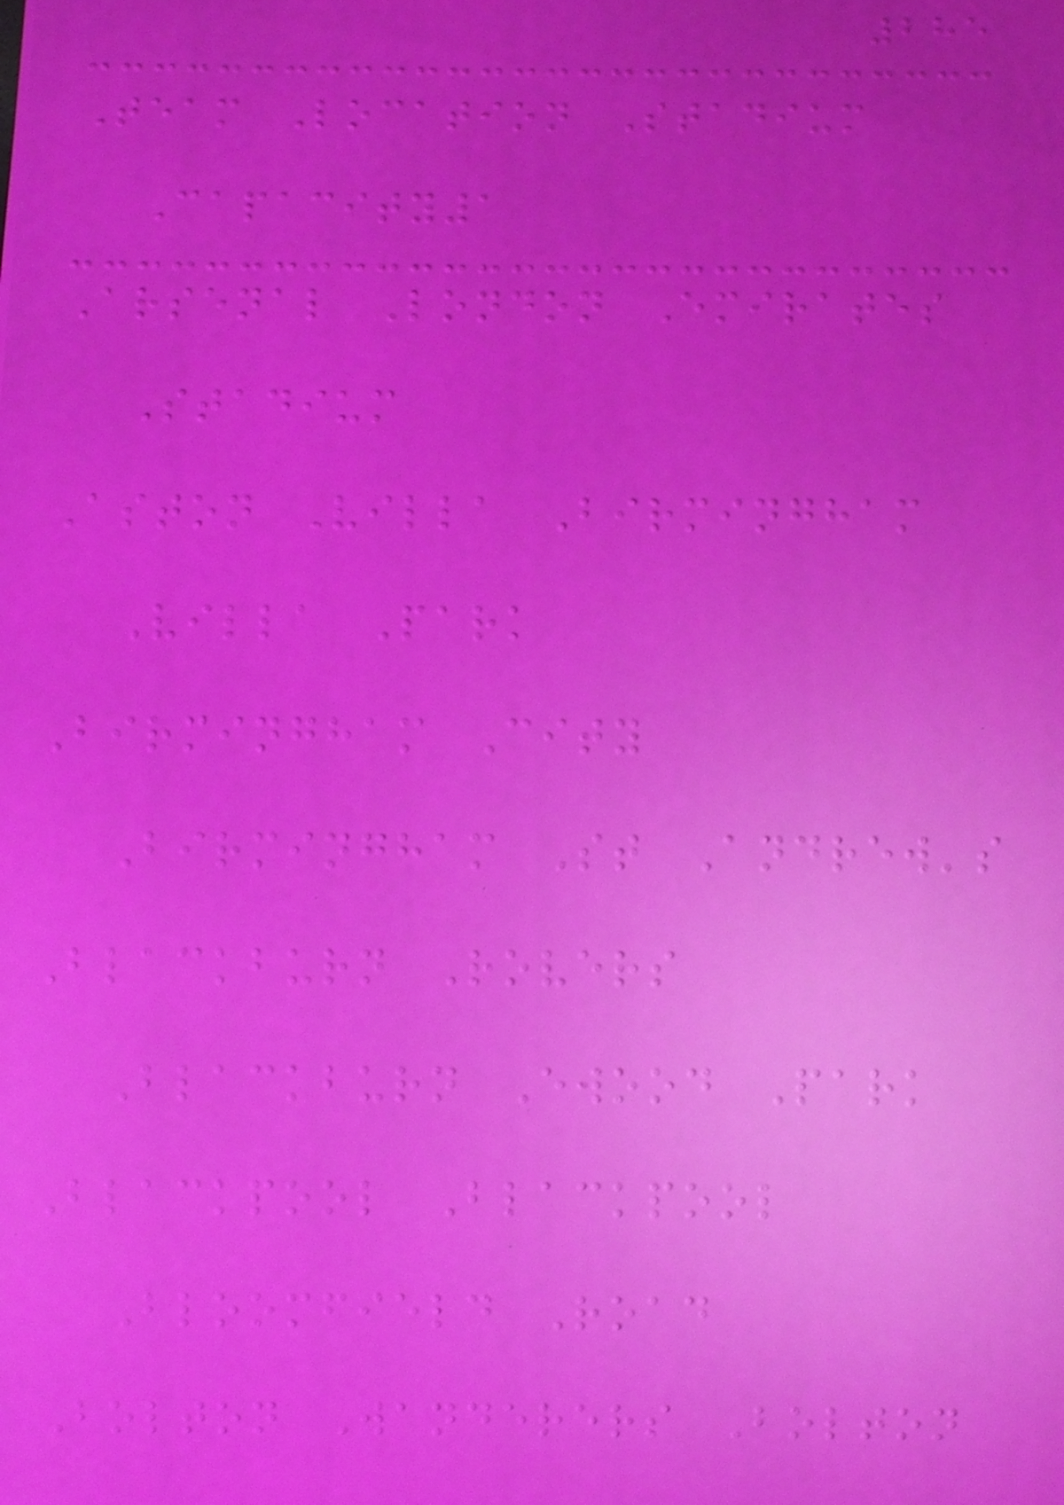285
Team Location Stadium
Capacity1
Arsenal London Emirates
Stadium
Aston Villa Birmingham
Villa Park
Birmingham City
Birmingham St Andrew's
Blackburn Rovers
Blackburn Ewood Park
Blackpool Blackpool
Bloomfield Road
Bolton Wanderers Bolton
